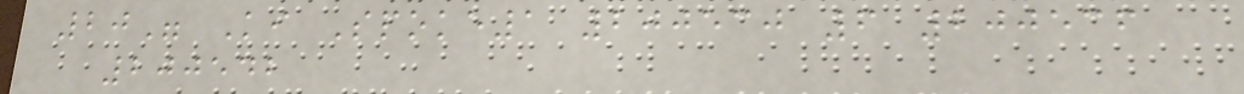20" Ki Spoke1 200530 6 200536
200542
